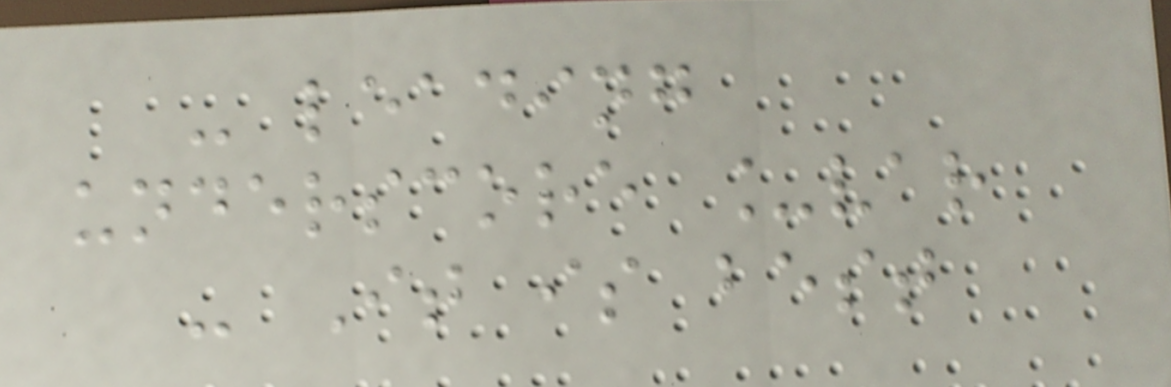- leading
underscore _var
- It is best
